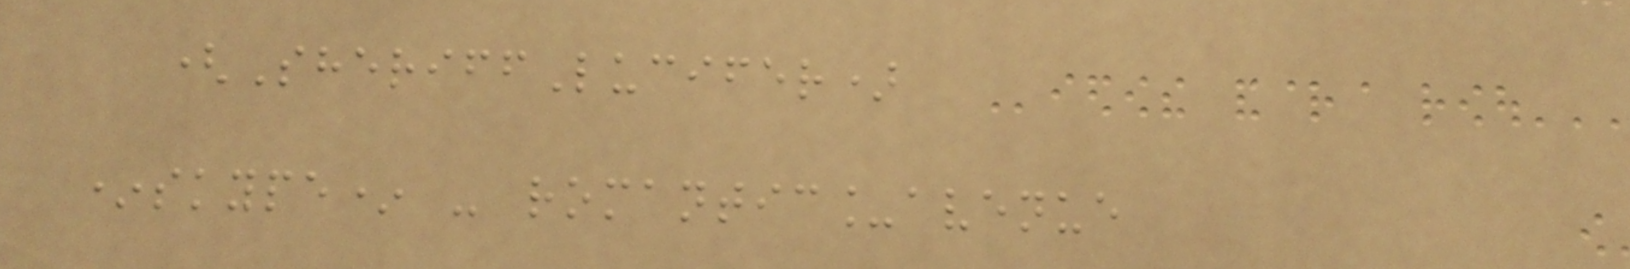(SheriffLucifer)
*skype* - romantic_avenue
